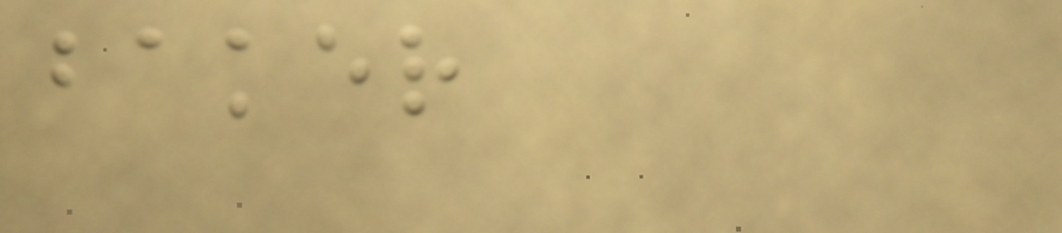baker
